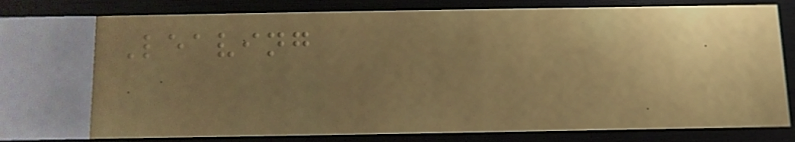Leaving
